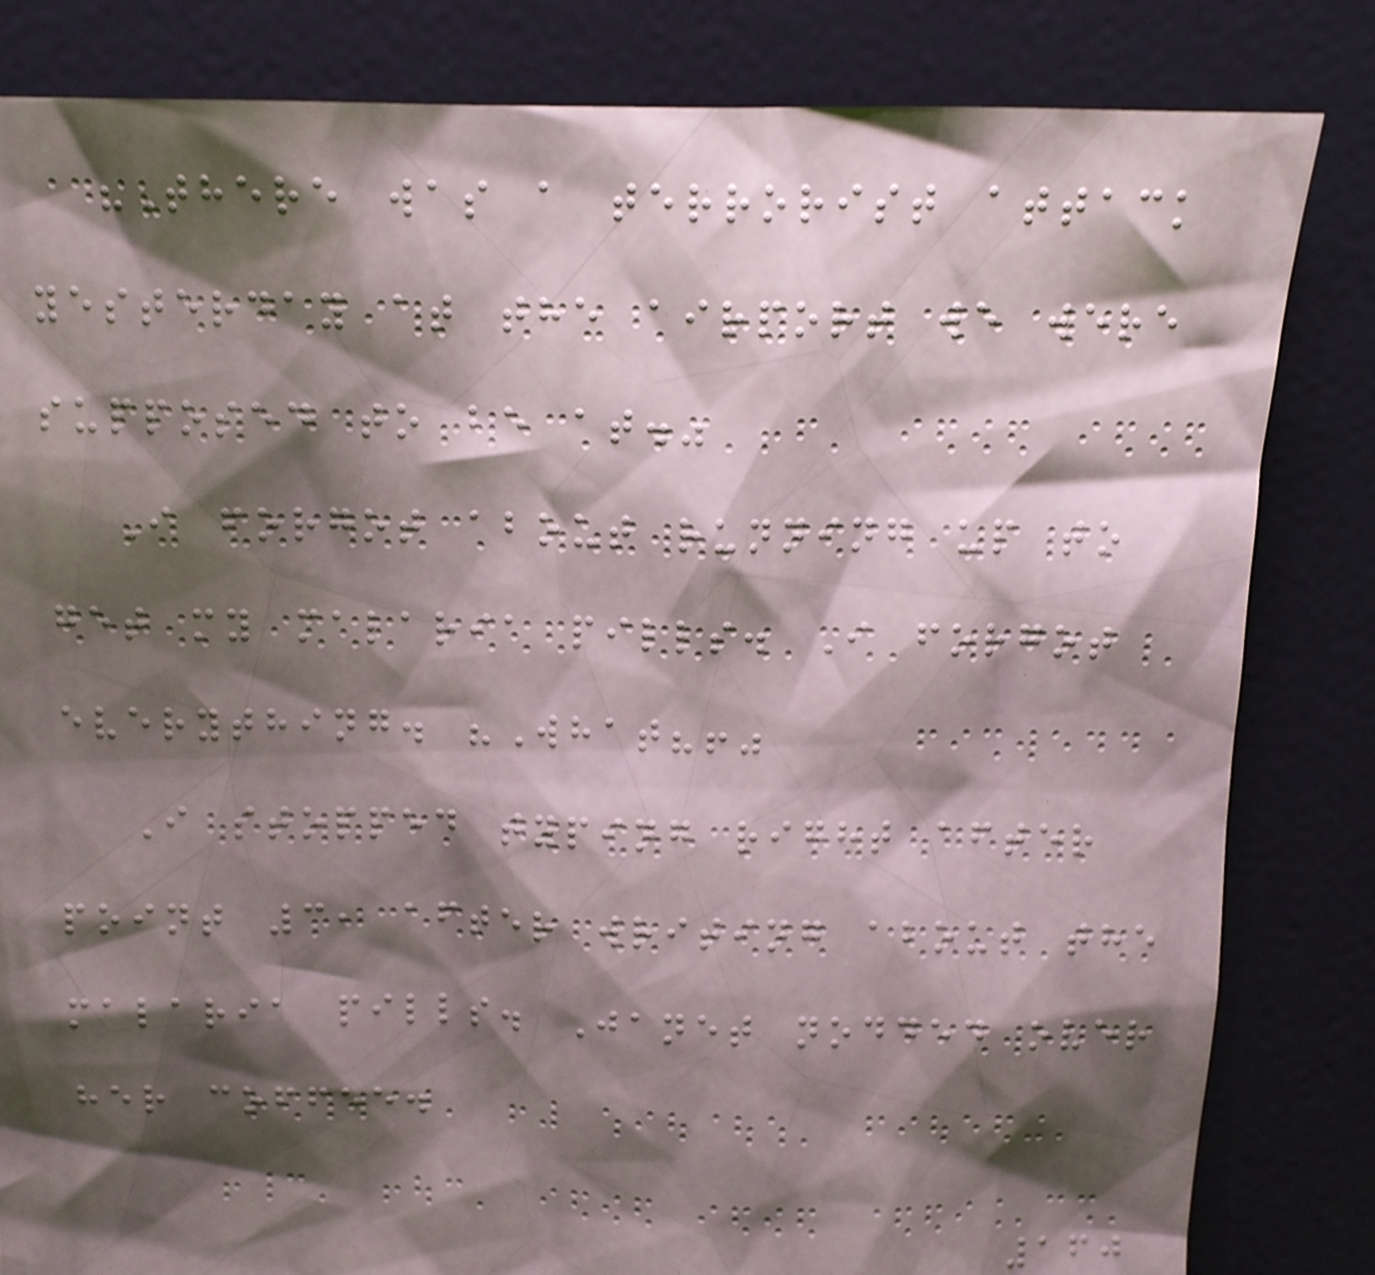"There was a terrorist attack
yesterday at the airport we were
supposed to be at."
I forgot about running up to
get my malaria pills. I forgot
everything. "What?!"
I stopped typing right after
point 3, after writing about the
malaria pills. Janet nodded over
her coffee.
160
